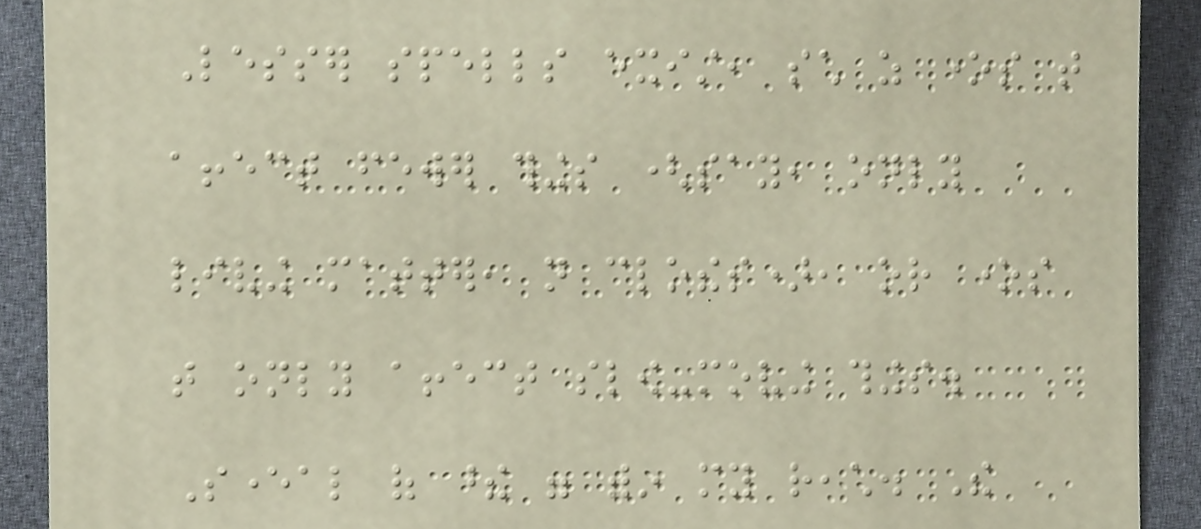Lesser spells exist, such as ones that
affect fewer things (say, only
living matter, not clothes), or ones
that only affect slow-moving things.
Several of these were within my reach. The
